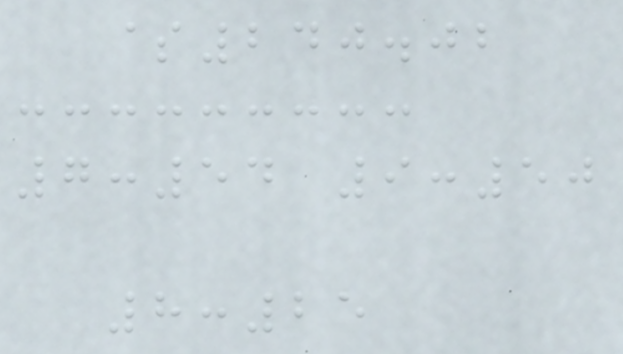$240.02
7:54 9:50
8:25
